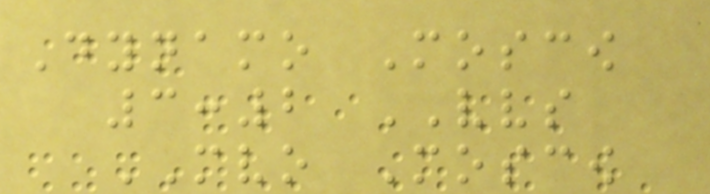Dynamo Moscow
3:2 VVS
MVO Moscow
